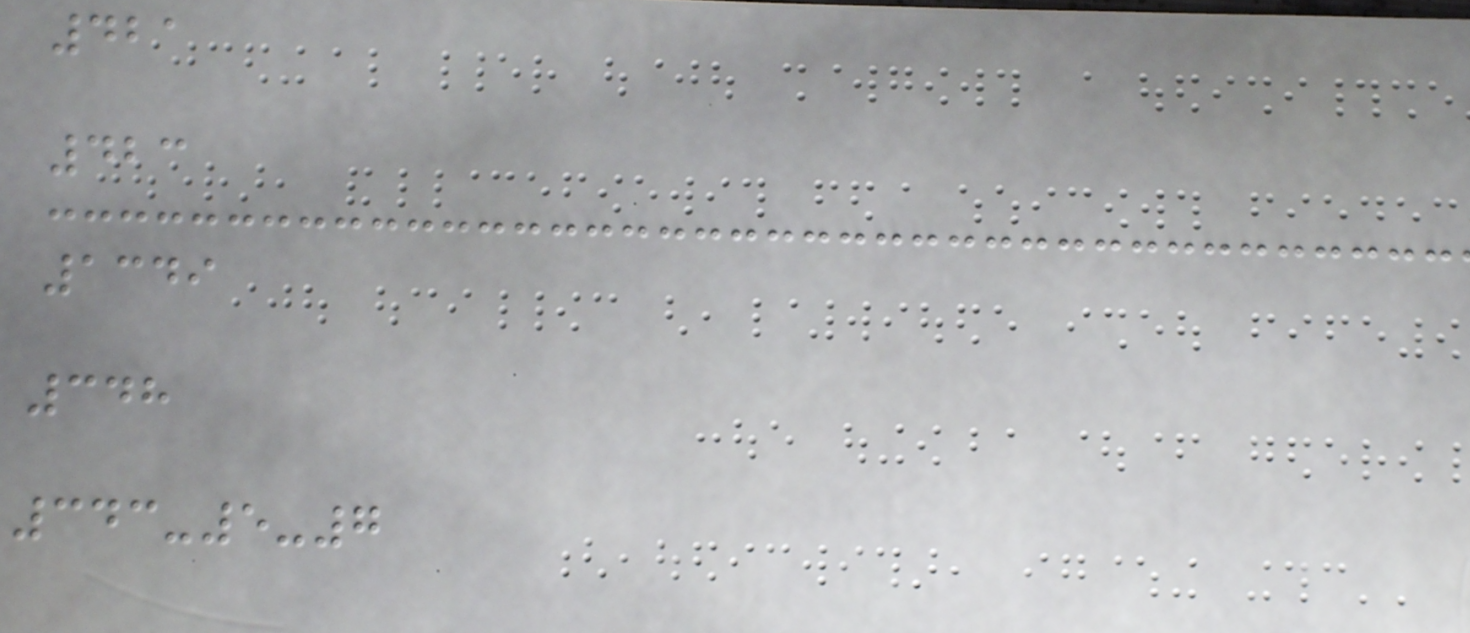421
423
1349
348
343-5-7
